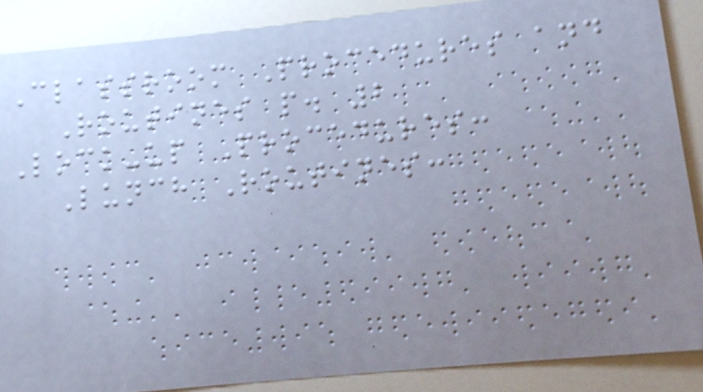Classroom Procedures and
Routines p. 2
Lock-up Procedures:
Lunch Routines:
